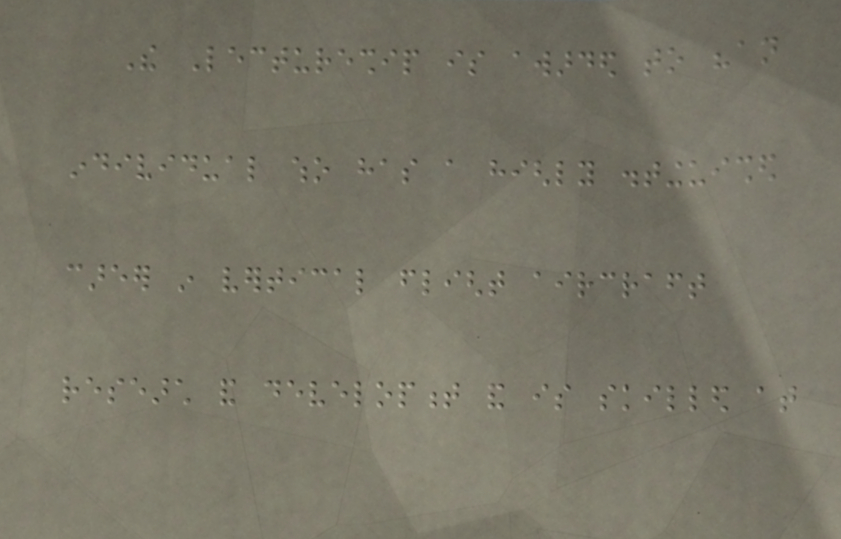The Lectureship is awarded to "an
individual who has a highly distinguished
career in vertical flight aircraft
research and development and is skilled at
